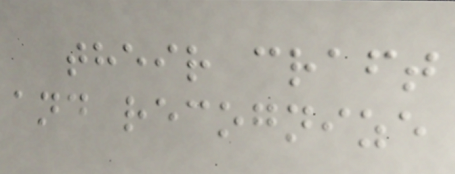their craft
and recognize
